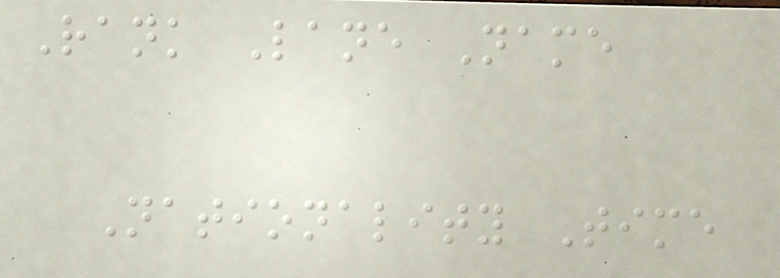Rank Lane Name
Nationality Time
